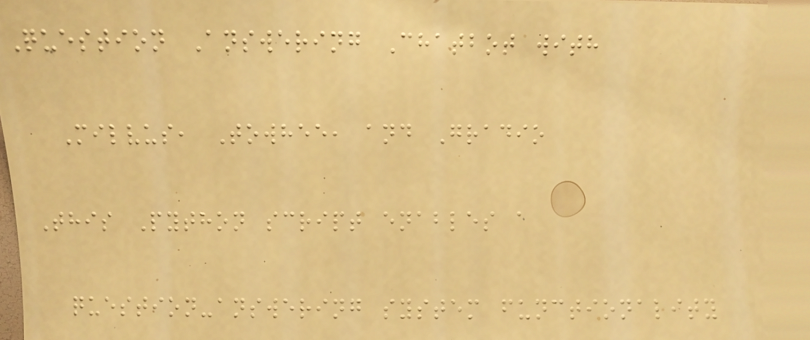Question Answering Chatbot with
Milvus, Towhee, and Gradio
This Python script enables a
question-answering system functionality
